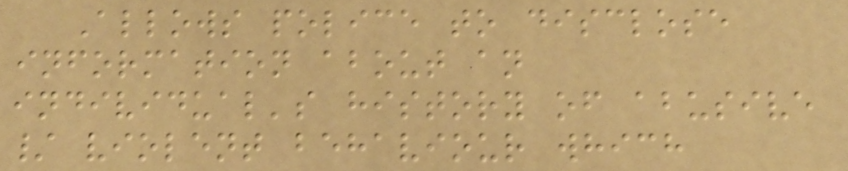Allows police to disclose
information about an
individual's history of abusive
/ violent behaviour which
